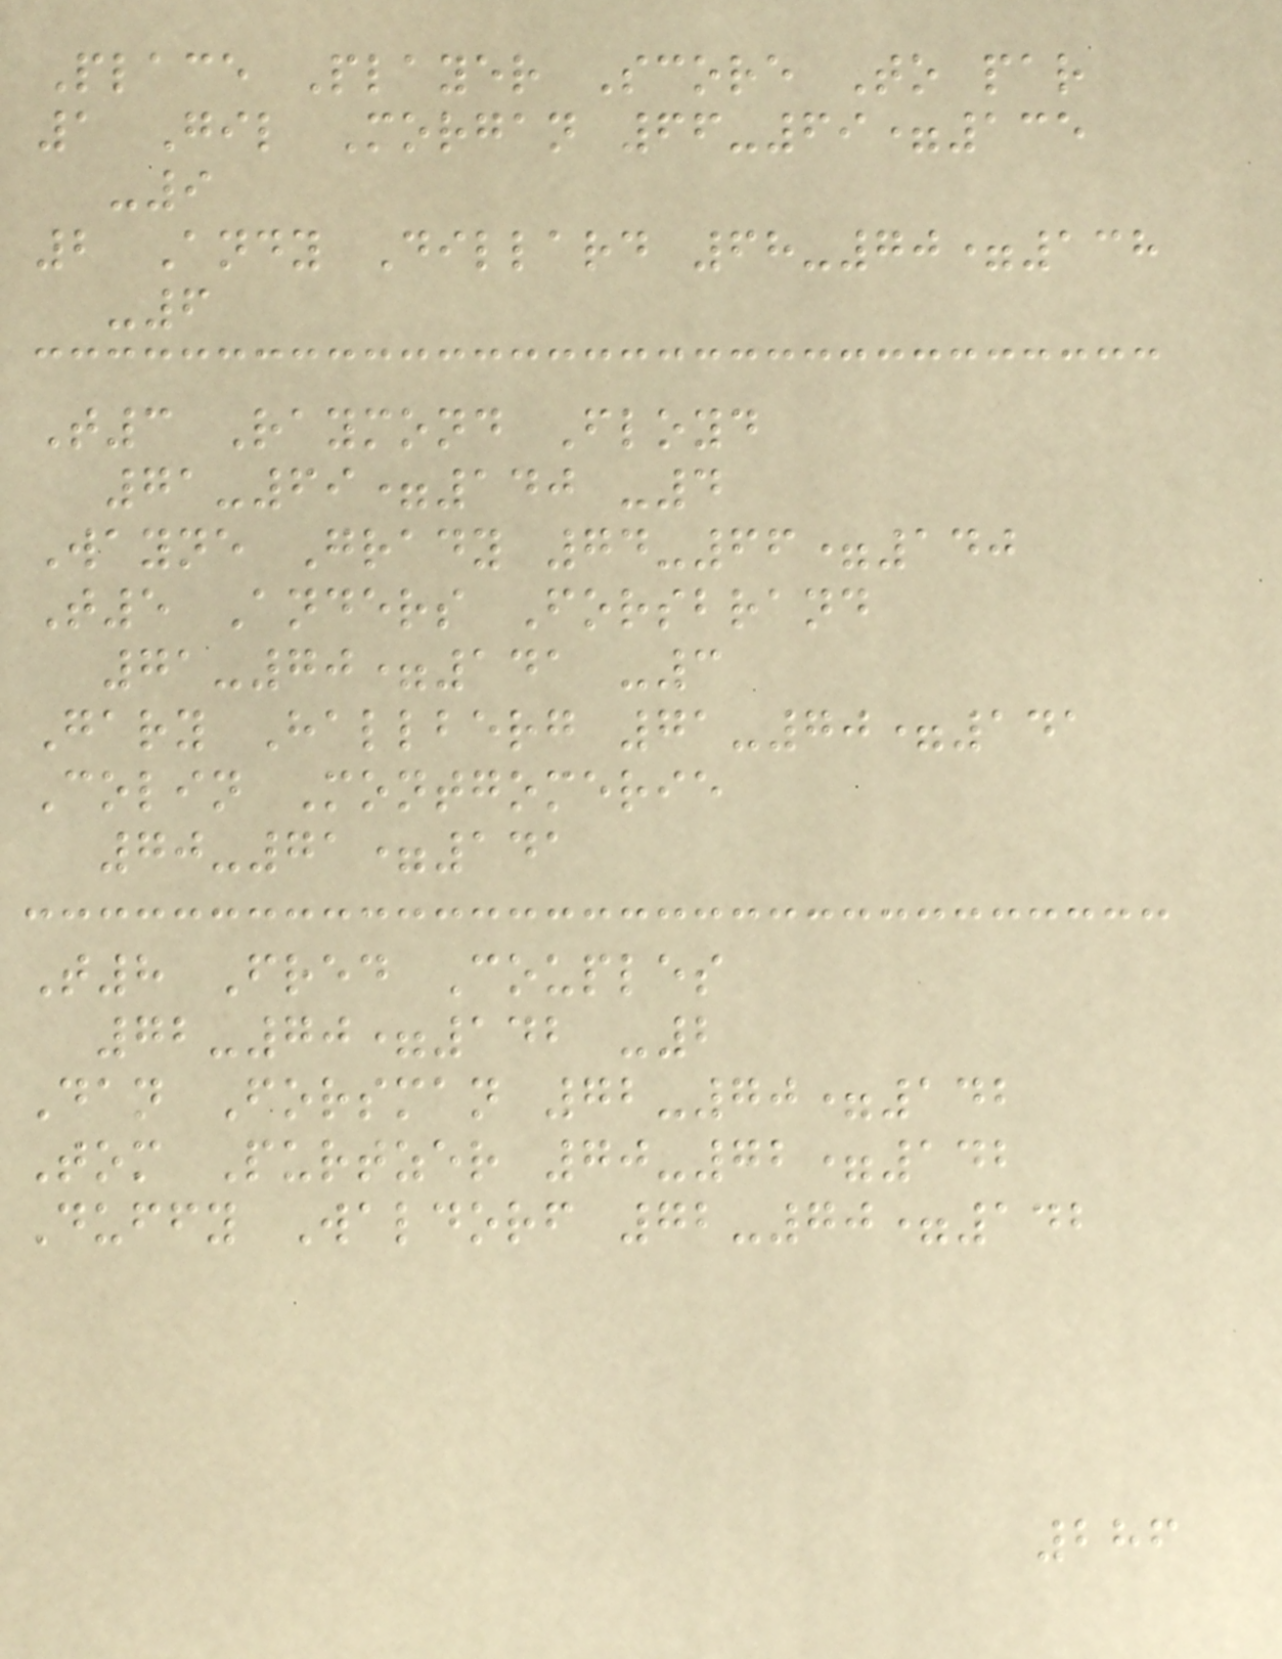Place Player Score To par
1 Gil Morgan 66-69=135
-9
2 Andy Dillard 68-70=138
-6
T3 Raymond Floyd
71-69=140 -4
Wayne Grady 74-66=140
T5 Anders Forsbrand
71-70=141 -3
Gary Hallberg 71-70=141
Colin Montgomerie
70-71=141
T8 Fred Couples
72-70=142 -2
Dan Forsman 72-70=142
Tom Purtzer 70-72=142
Duffy Waldorf 72-70=142
286
